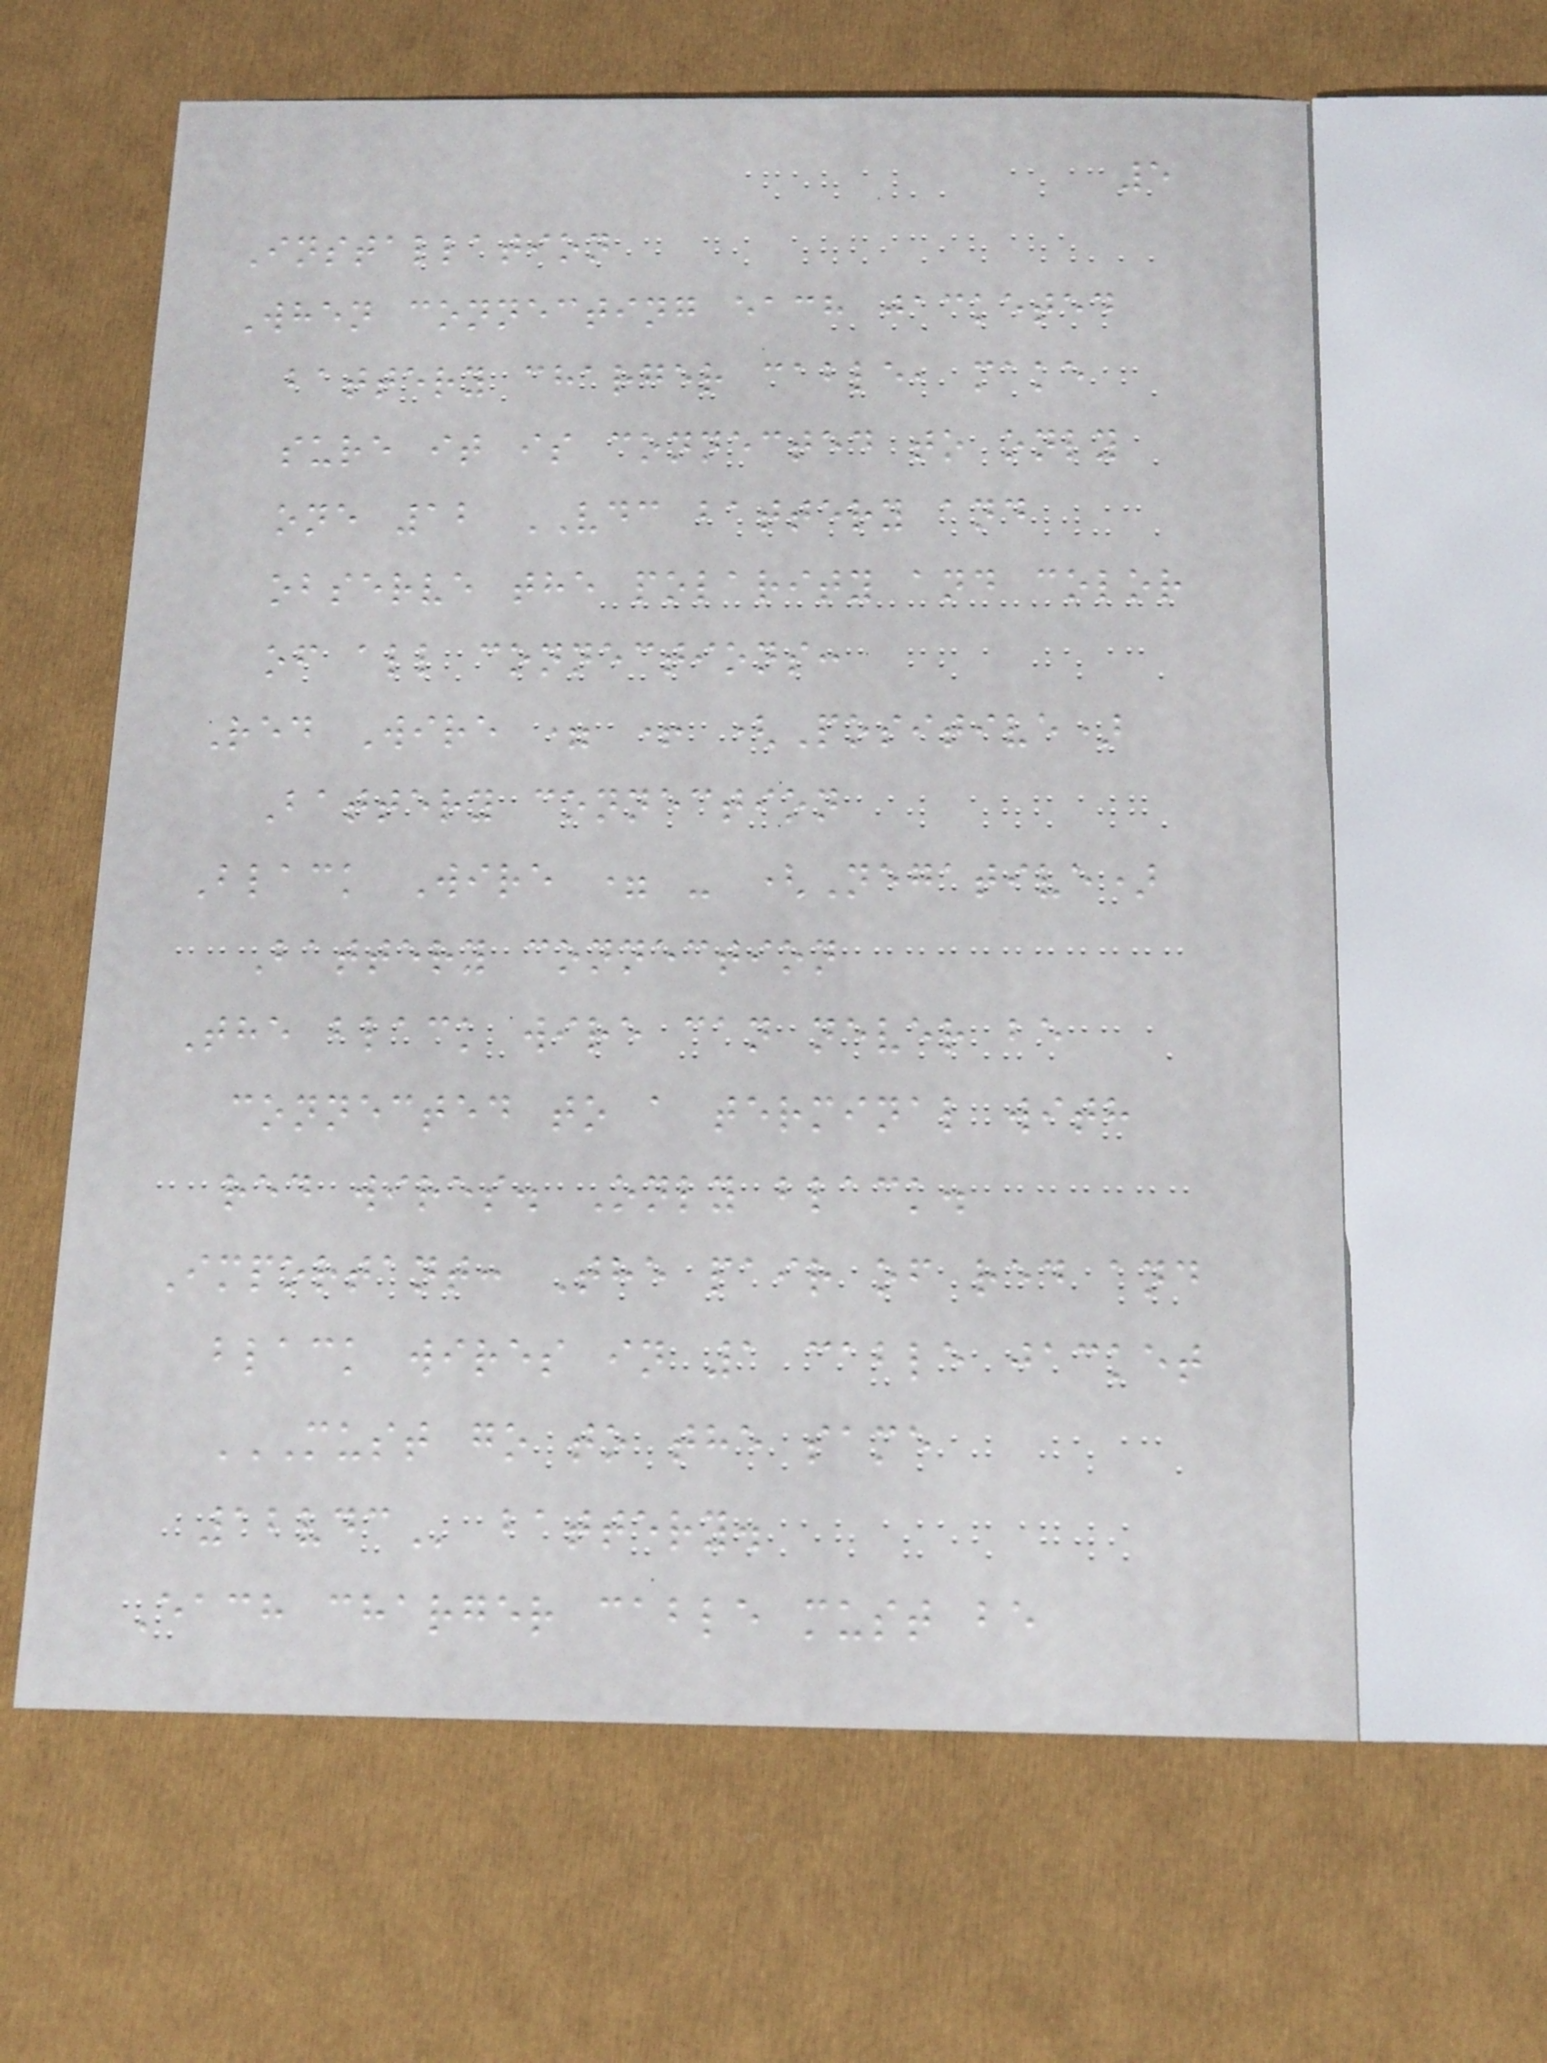5
Installation
When connecting each jacketed
battery charger cable, make
sure it is connected to only
one 12 VDC battery and
observe the polarity and color
of all connections:
Red Wire = + (Positive)
Battery connection
Black Wire = - (Negative)
Battery connection
The black wire can never be
connected to a terminal with
red wires. Only black.
Important: The pair of red and
black wires in 1 cable jacket
MUST GO TO THE SAME
12VDC battery.
Each charger cable must be
